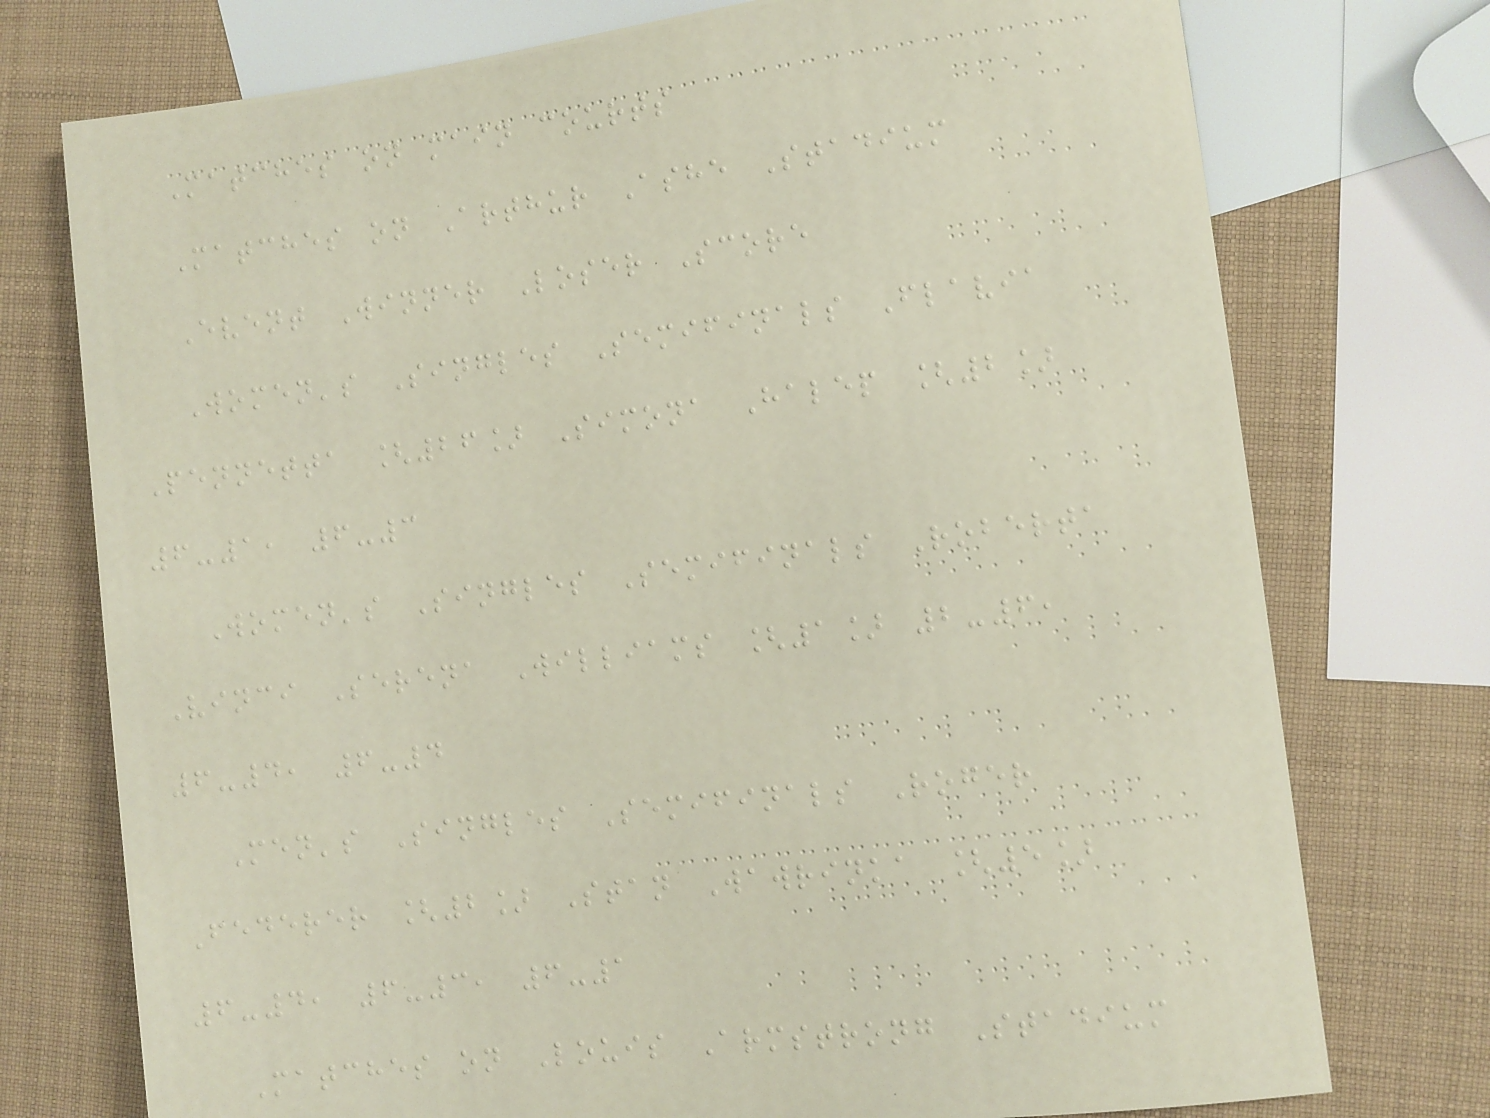Matches on main courts
Matches on Arthur Ashe Stadium
Event Winner Loser Score
Women's Singles Semifinals Flavia
Pennetta [26] Simona Halep [2]
6-1, 6-3
Women's Singles Semifinals Roberta
Vinci Serena Williams [1] 2-6,
6-4, 6-4
Men's Singles Semifinals Roger
Federer [2] Stan Wawrinka [5]
6-4, 6-3, 6-1
Matches on Louis Armstrong Stadium
